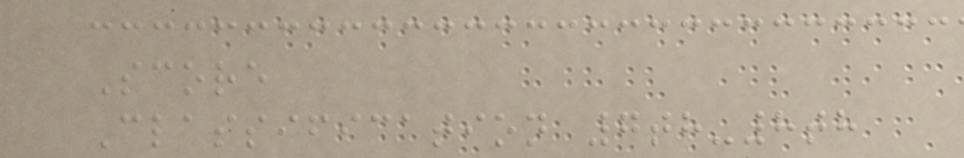Score
Classification 7th-8th
